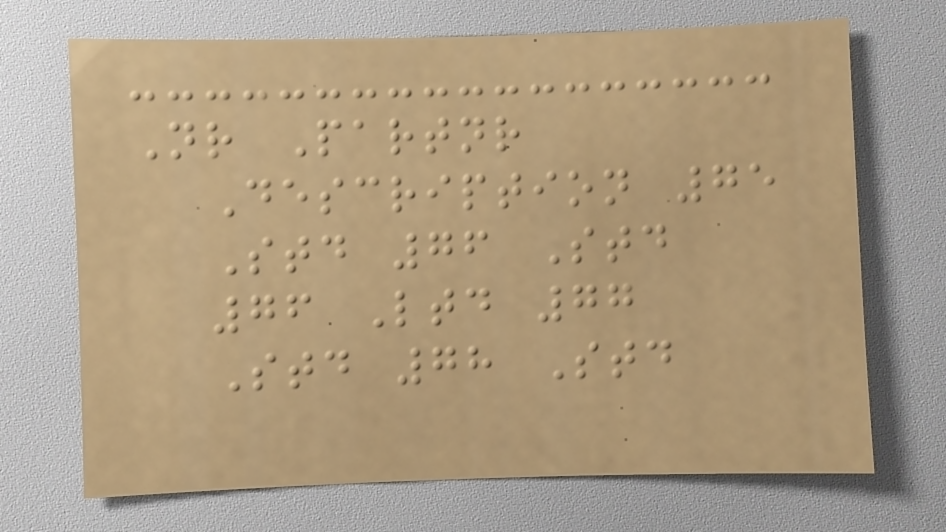Nr Partnr
Description 75
Std 76 Std
76 Ltd 77
Std 78 Std
